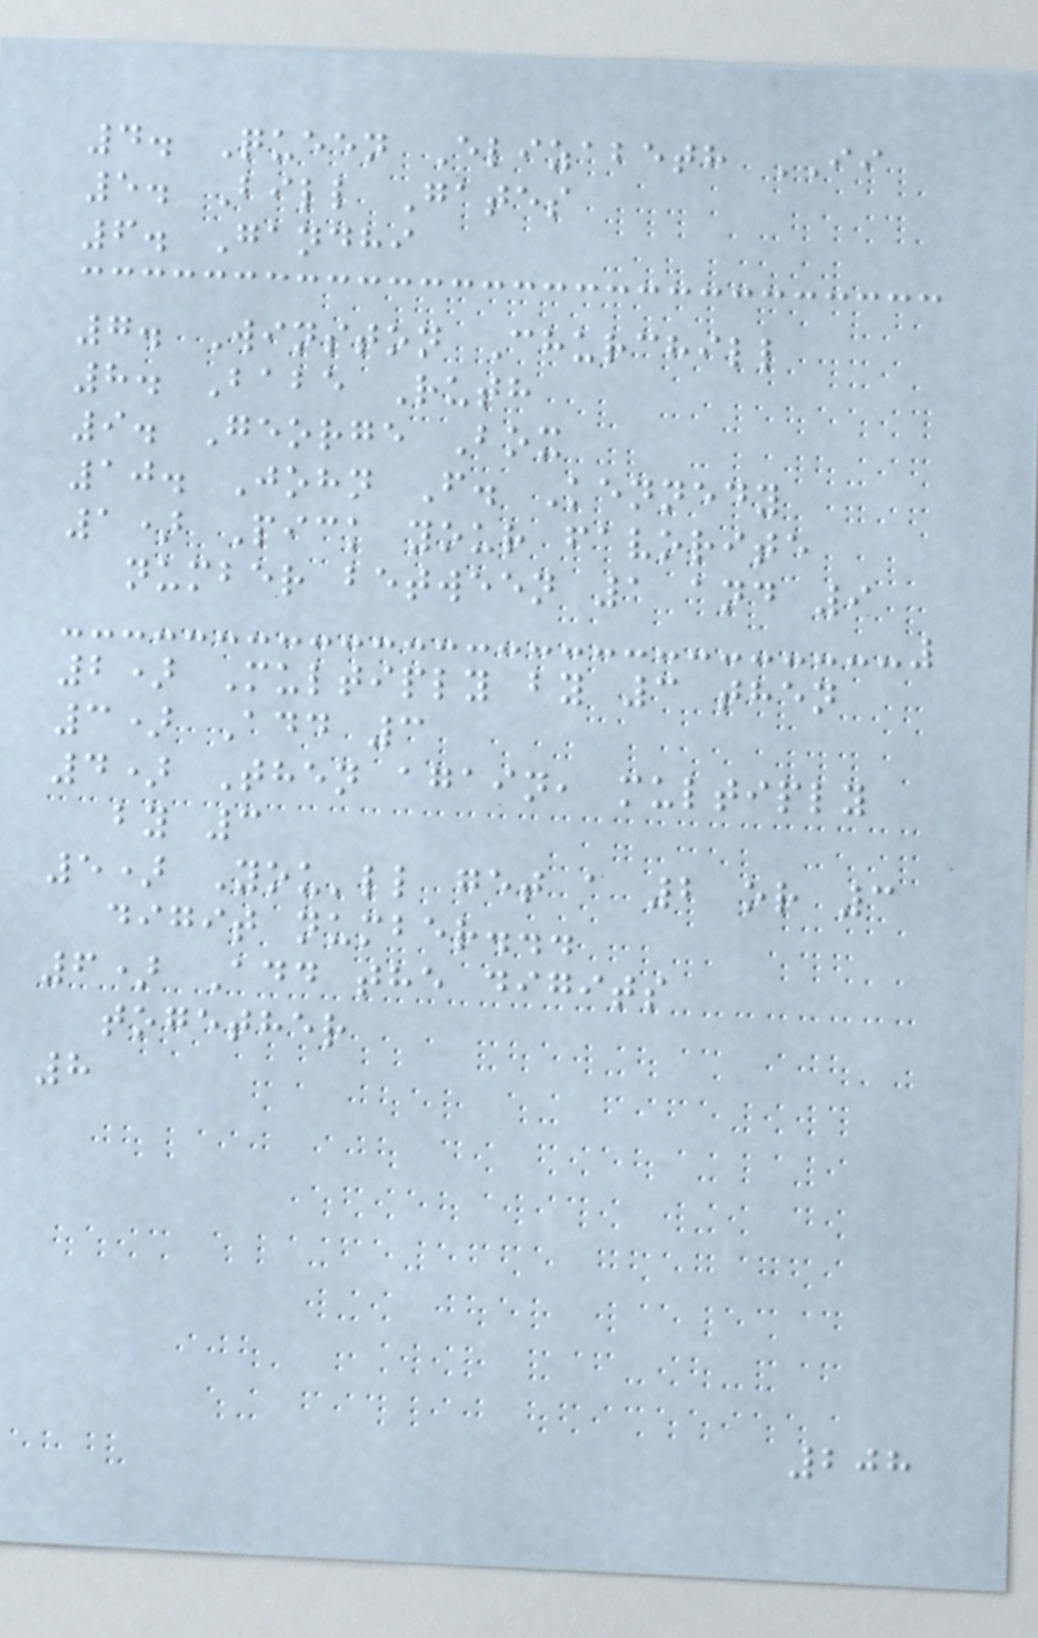4. Queen Elizabeth II
5. Bill Gates
6. Gandhi
7. Winston Churchill
8. Babe Ruth
9. George Box
10. John F. Kennedy
1) Pick your favorite
number between 1 and 9
2) Multiply by 3 then
3) Add 3
4) Then again, multiply
by 3
5) You'll get a 2 or 3
digit number...
6) Add the digits
together
8
208
